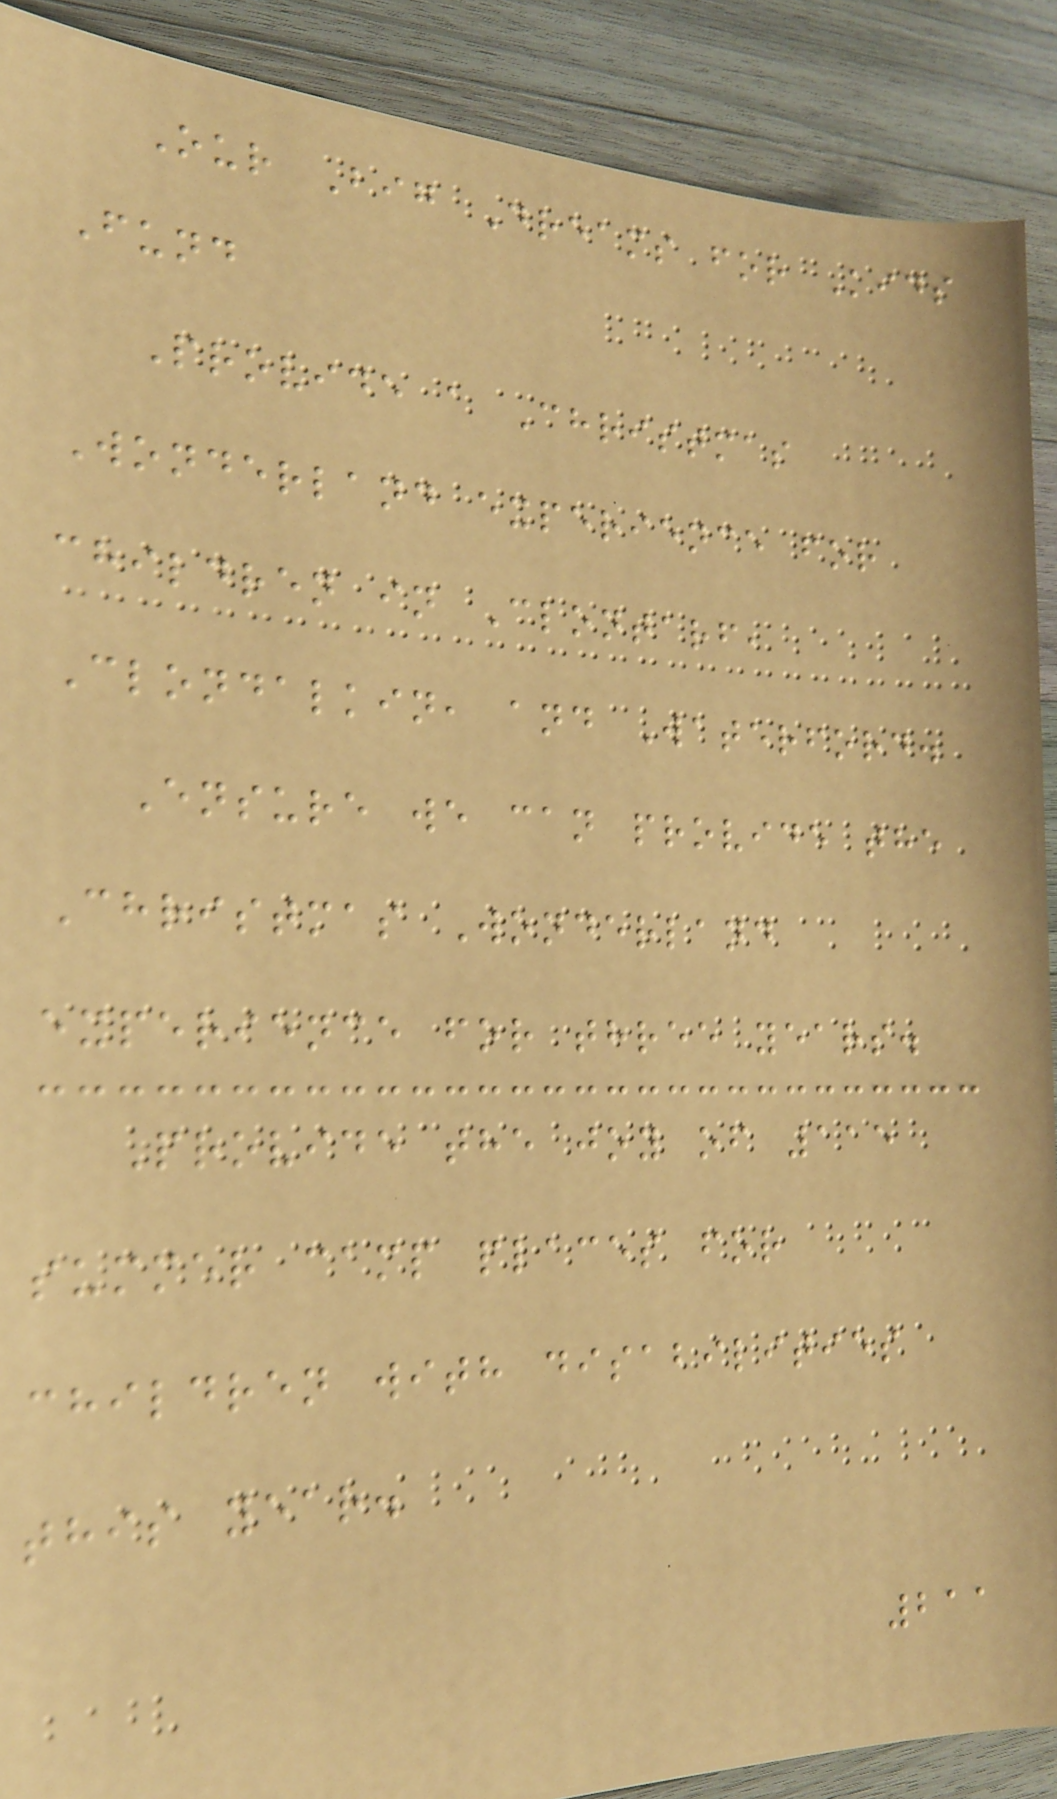Our Big Dreams for Kids
Fund
Provide a Christmas
Wonderland experience for
children in Clontarf,
Clondalkin, and Waterford.
Ensure we can provide the
Christmas Wonderland
experience for three years.
Provide the joy of 115
summer camp places for
children with disabilities
this year.
211
